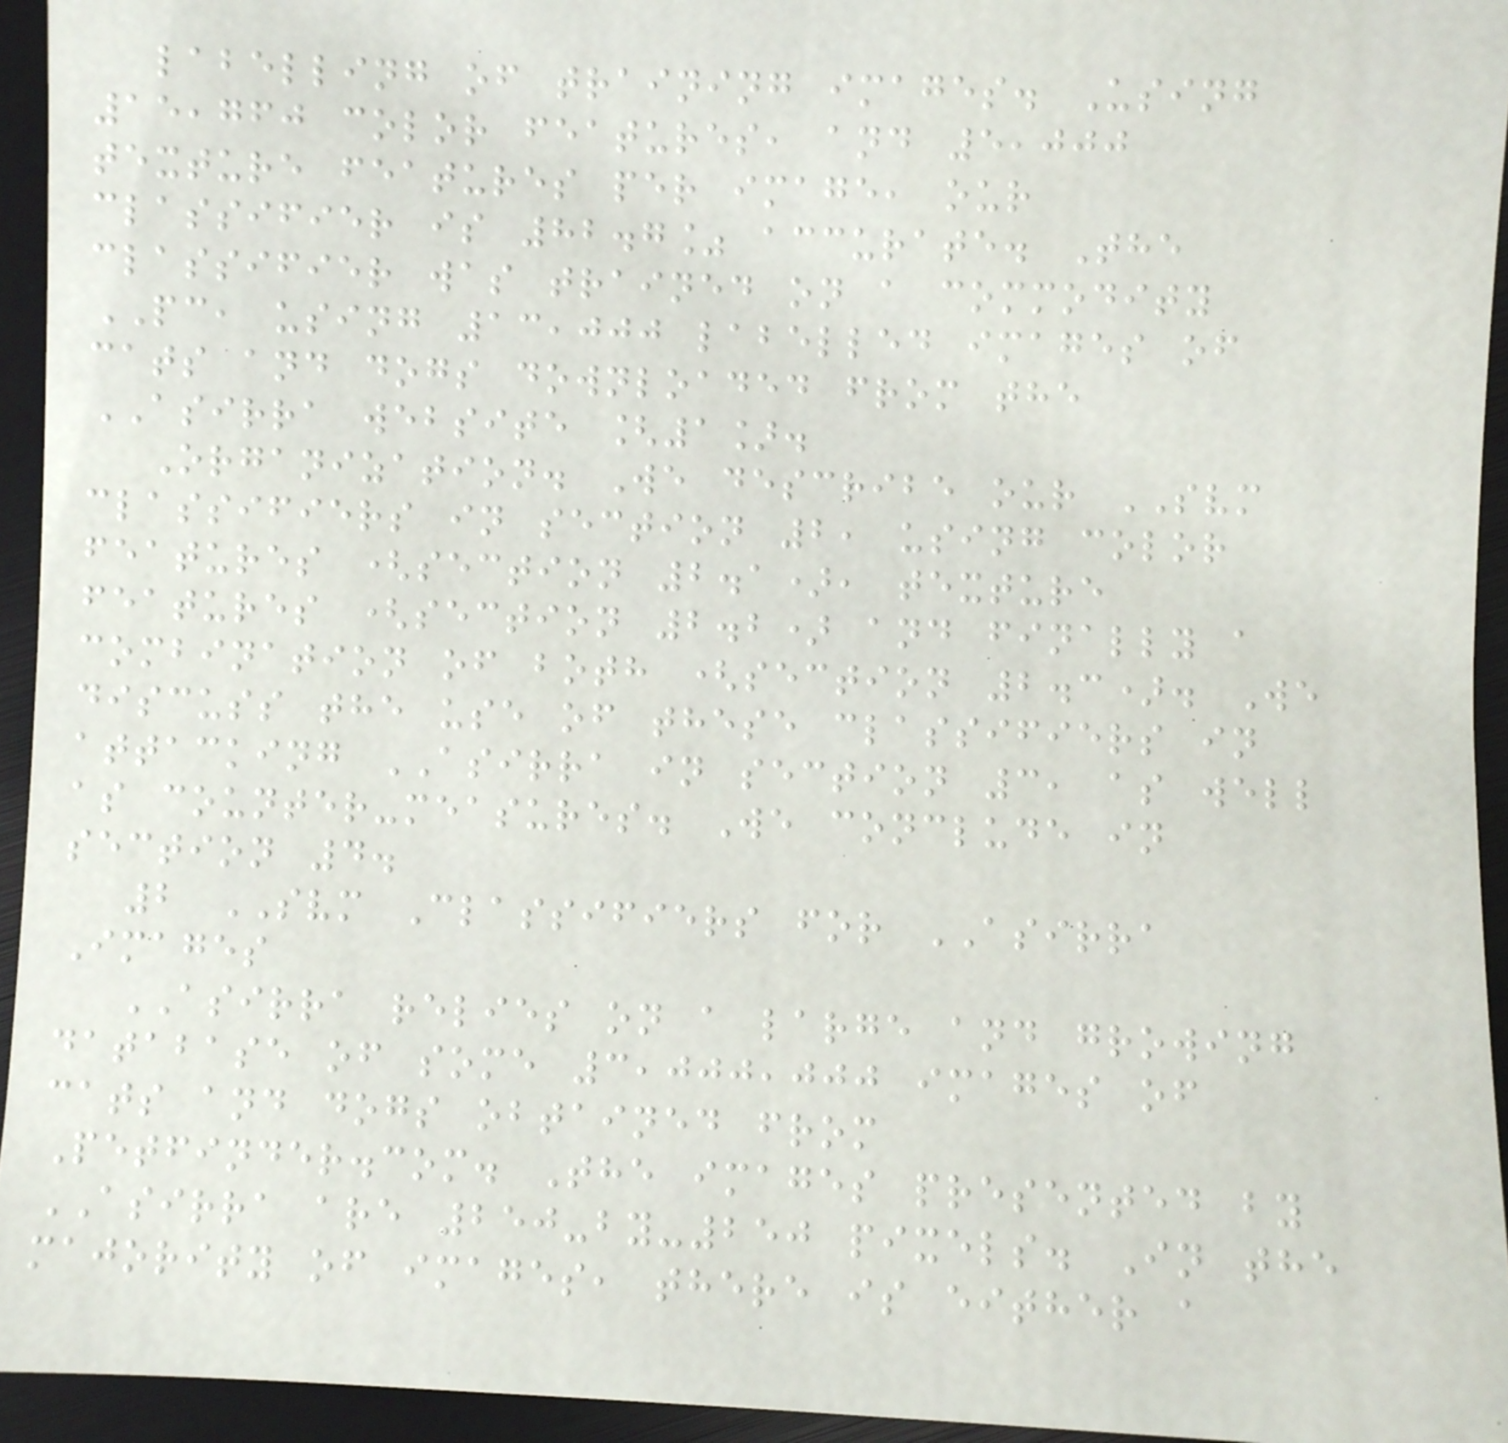labelling of training images. Using
15,760 color features, and 5,000
texture features per image, our
classifier is 82.7% accurate. The
classifier was trained on a commodity
PC, using 13,000 labelled images of
cats and dogs downloaded from the
ASIRRA website [1].
Organization. We describe our SVM
classifiers in section 2, using color
features (section 2.1), texture
features (section 2.2) and finally a
combination of both (section 2.3). We
discuss the use of these classifiers in
attacking ASIRRA in section 3, as well
as counter-measures. We conclude in
section 4.
2 SVM Classifiers for ASIRRA
Images
ASIRRA relies on a large and growing
database of some 3,000,000 images of
cats and dogs obtained from
Petfinder.com. The images presented by
ASIRRA are 250-by-250 pixels. In the
majority of images, there is either a
